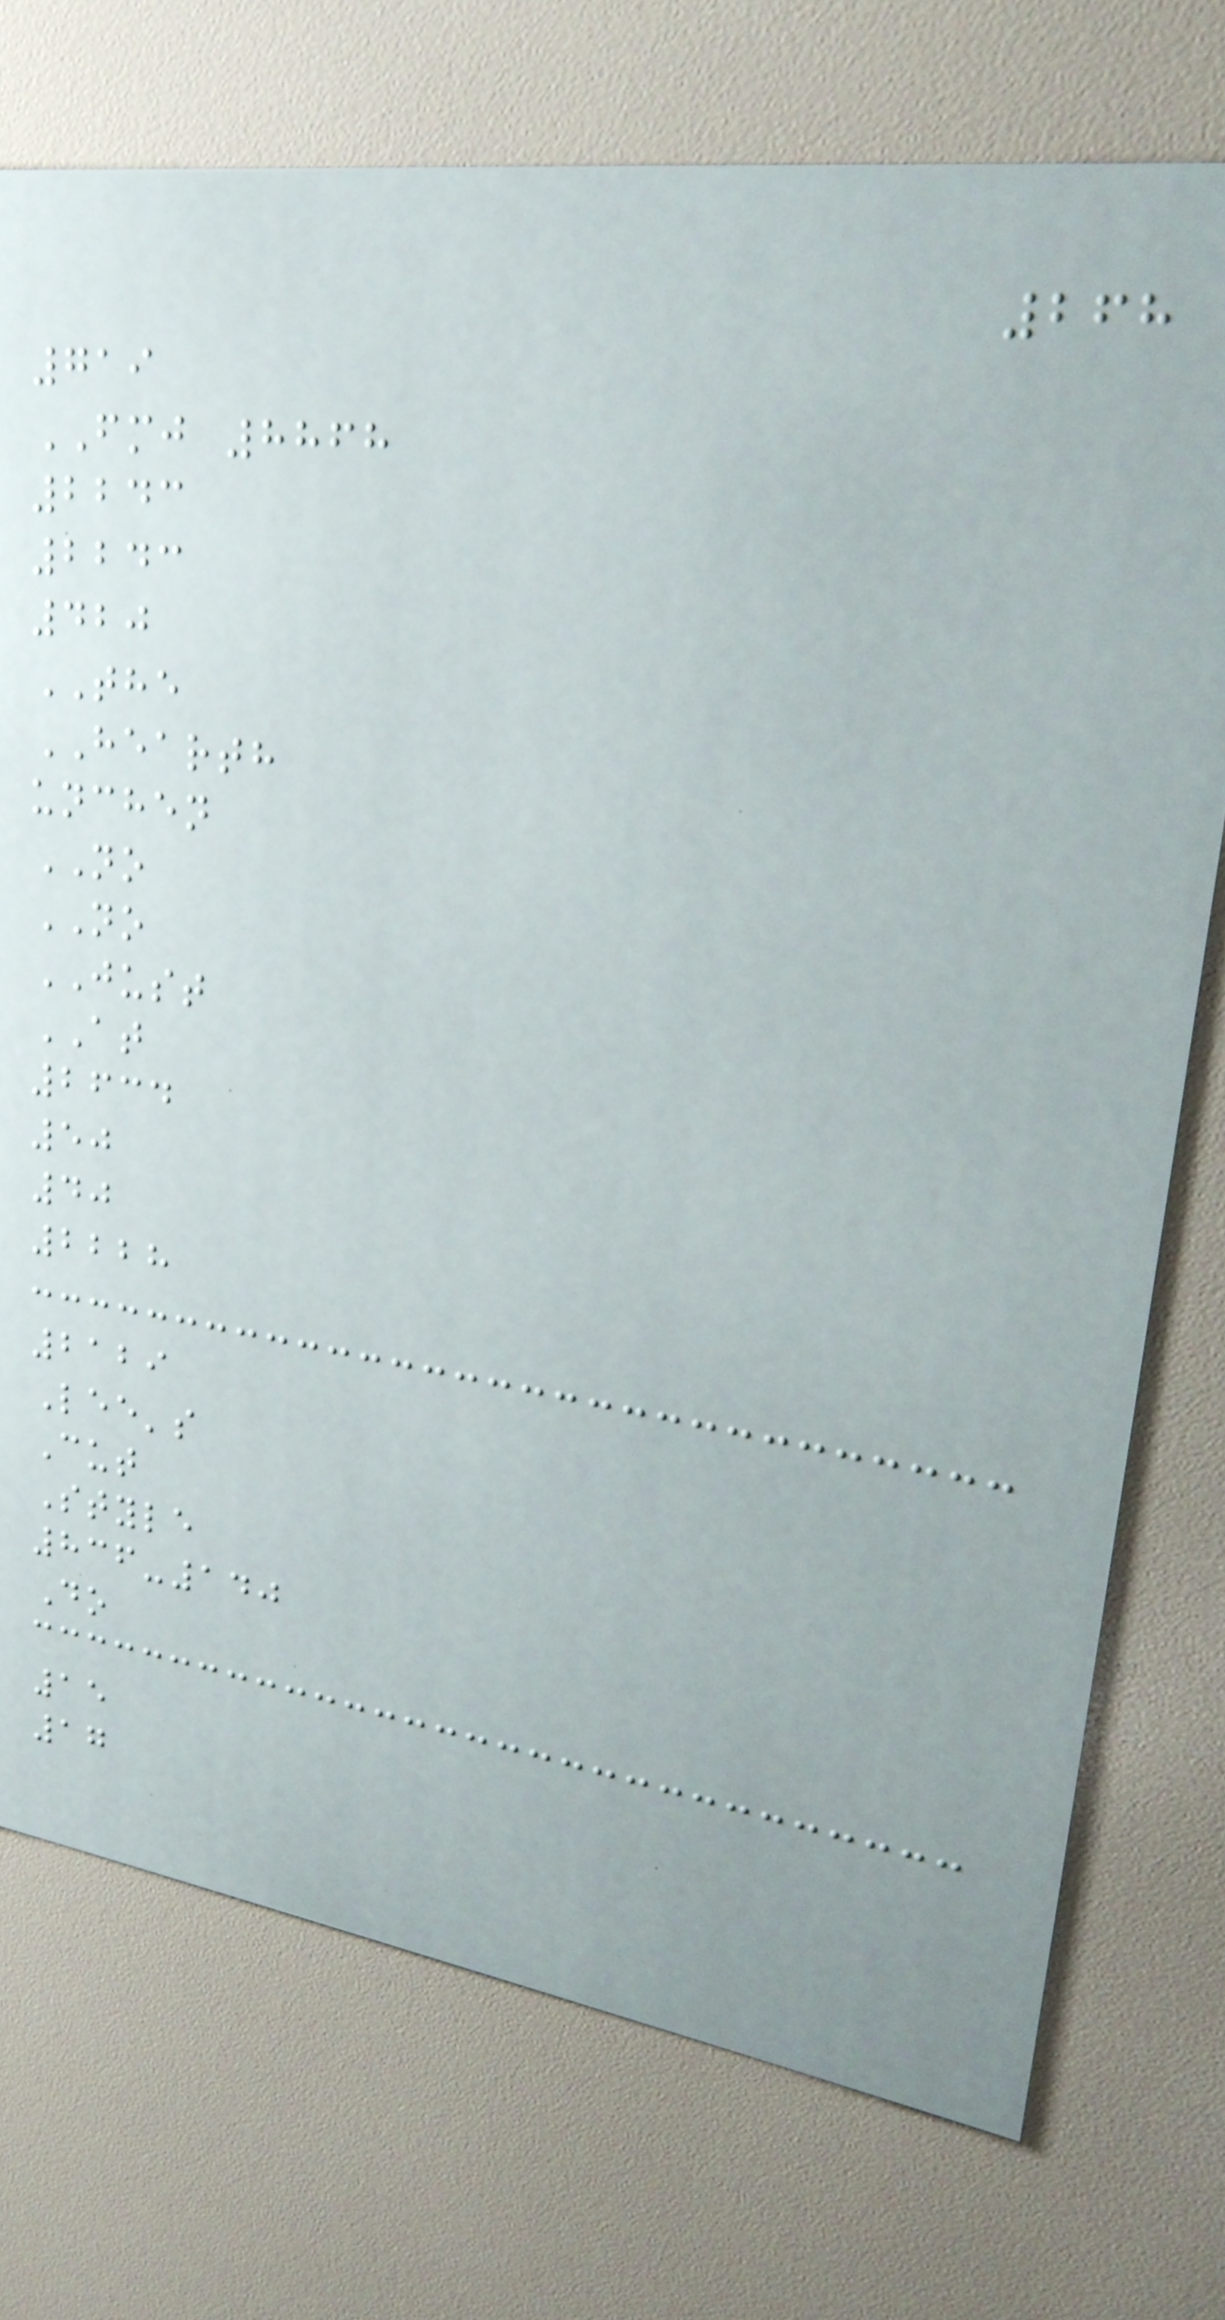268
719
FMJ 8868
2243
2243
420
THE
HEARTH
unchen
NO
NO
JUST
AT
2634
50
40
2228
2129
Lee's
Cut
Style
836-140
Do
15
17
